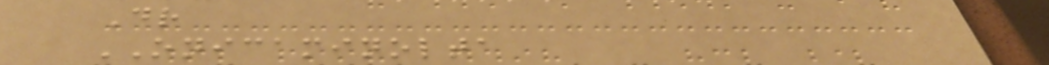Dr
ONICAMINOLTA
